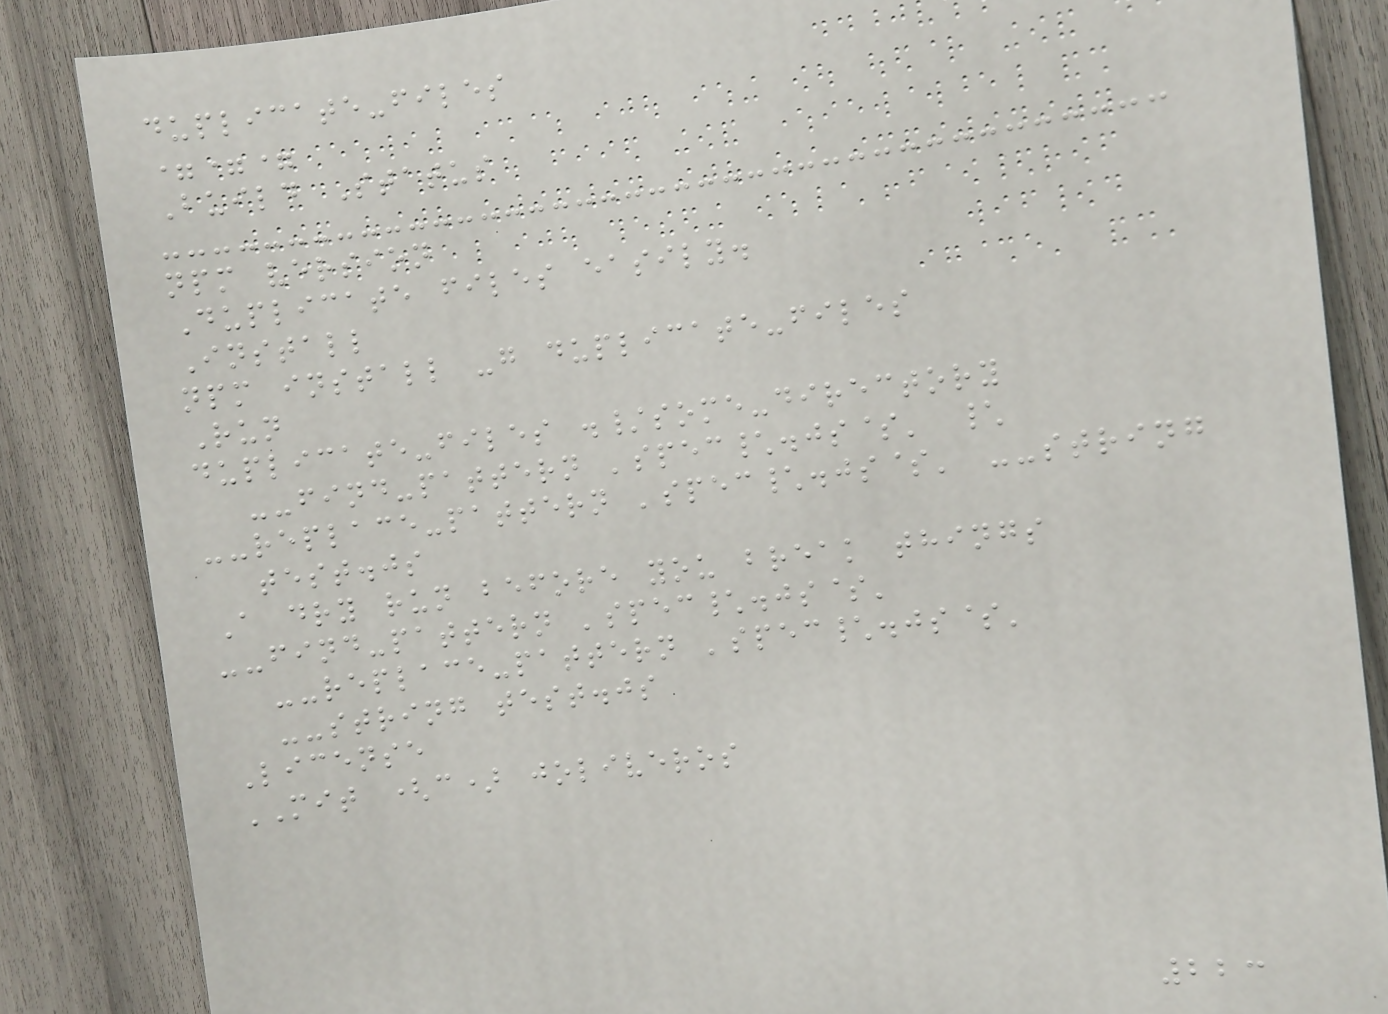duplicate-files
===
Build Status
npm version
Duplicate files easily.
Install
npm install -g duplicate-files
Run
duplicate-files ./some-directory
--find-pattern 'spec\.js$' \
--replace-pattern 'spec\.js$' --string
test.js
A dry run before you break things
--find-pattern 'spec\.js$'
--replace-pattern 'spec\.js$'
--string test.js
License
MIT (c) joliveros
223
